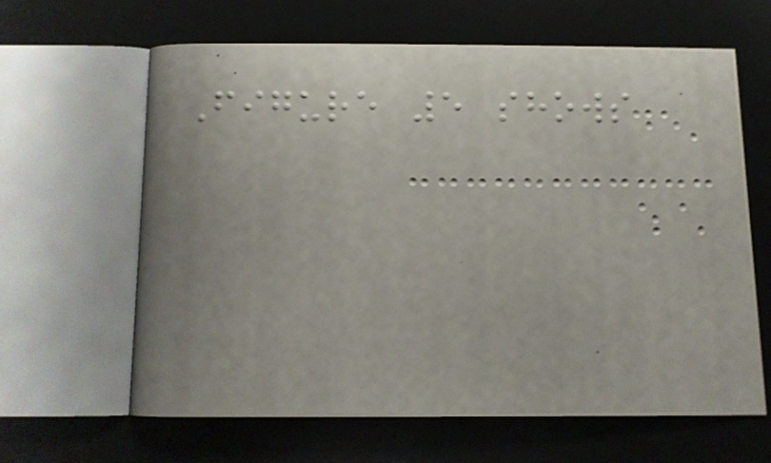Figure 5 shows
